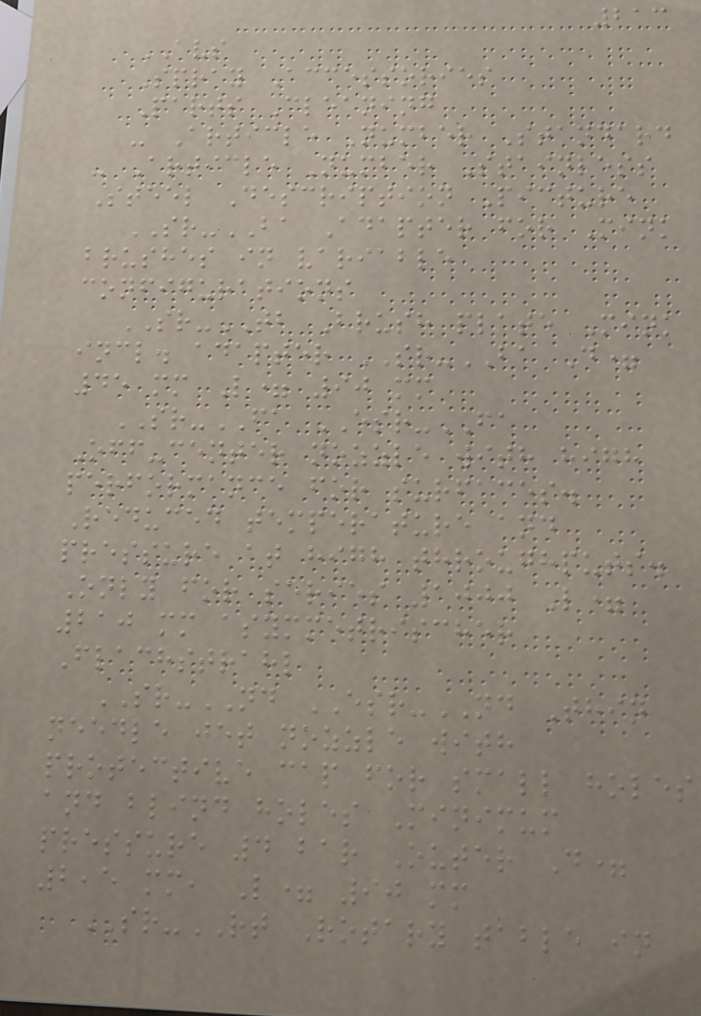213
AVS
Spray Accessories
Parts Cleaning
- Article Number Standard
- Article Number Stainless
Steel Description Picture
SR-BA Adapter for Mink
brushes in variable
configurations
SR-TB Brush plate Mink
incl. adapter SR-BA D=
45 mm L= 90 mm
SR-FA ESR-FA
Off-center nozzle with high
performance for surfaces.
Reduced temperature and
pressure at high throughputs.
Only for series 1000 L=
210 mm asymmetrischer
Flachstrahl
SR-ND ESR-ND Thin
needle jet nozzle with
protective cap for small holes
and blind holes Minimum
pressure 4 bar Outer D=
2,5 mm, L= 90 mm
SR-RT Rotary table in
